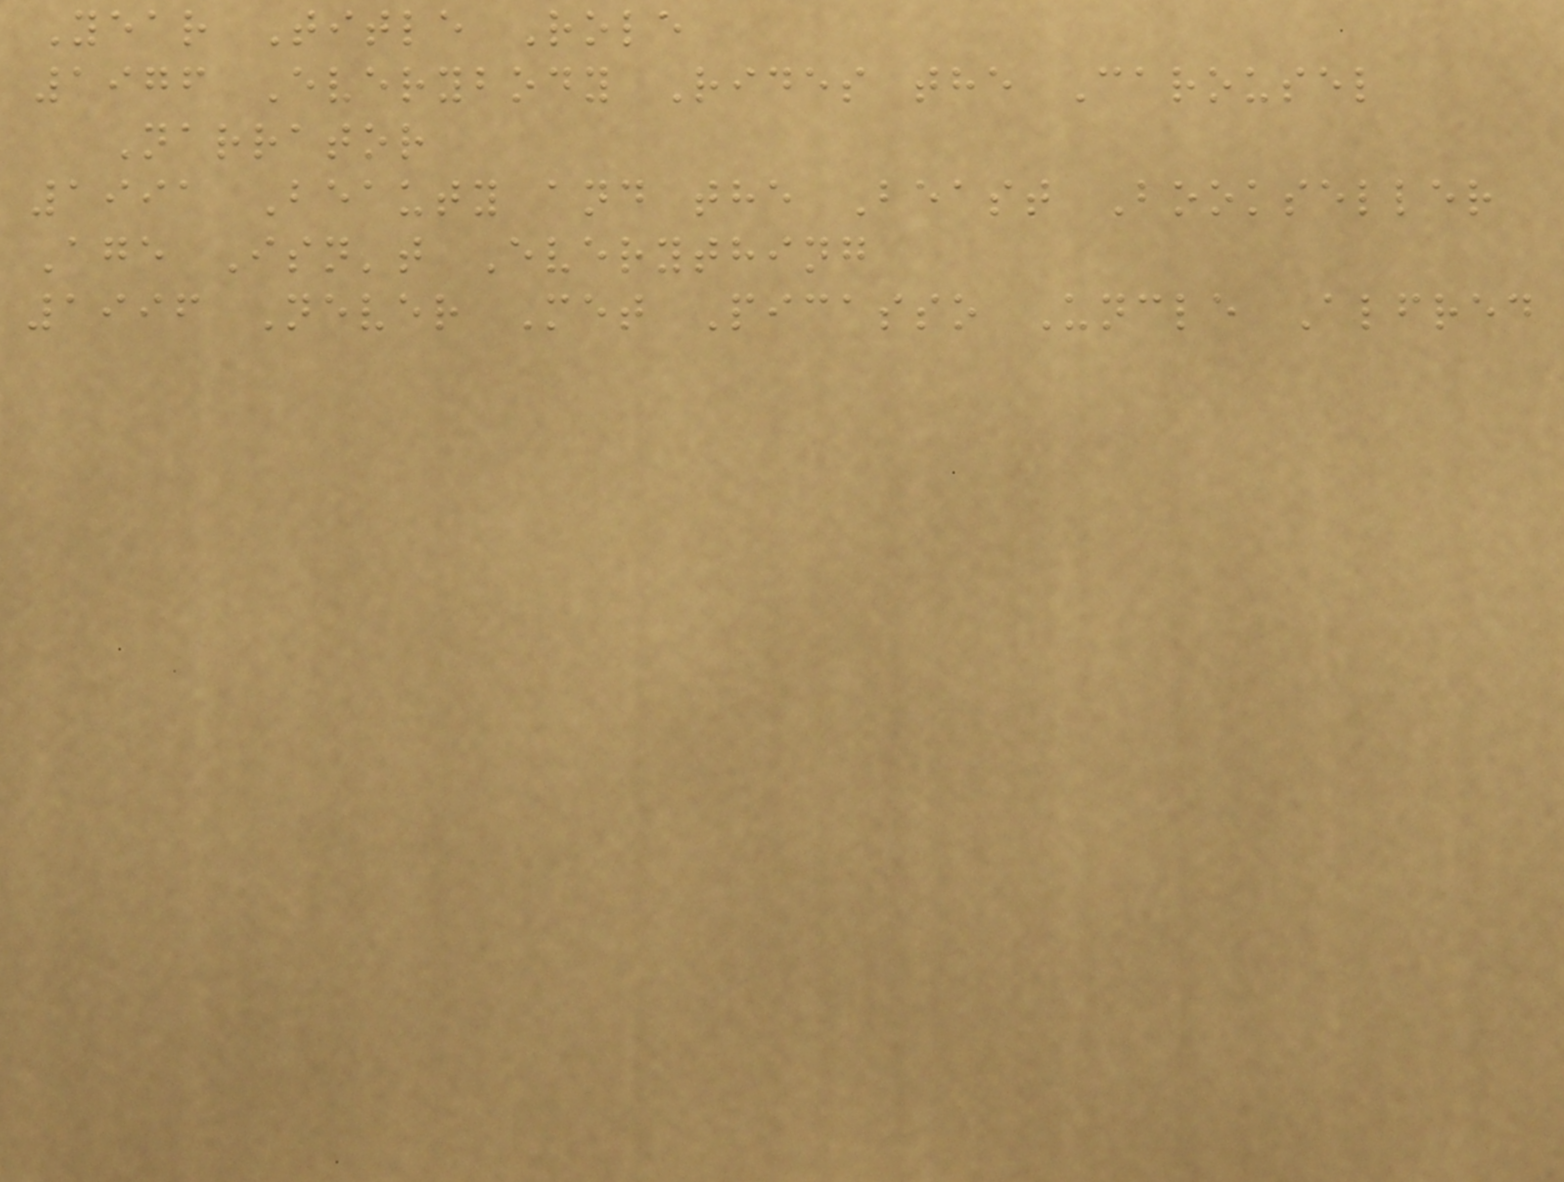Year Title Role
1976 Everybody Rides the Carousel
Narrator
1991 Beauty and the Beast Bookseller
Age Isn't Everything
1996 Never Met Picasso Uncle Alfred
